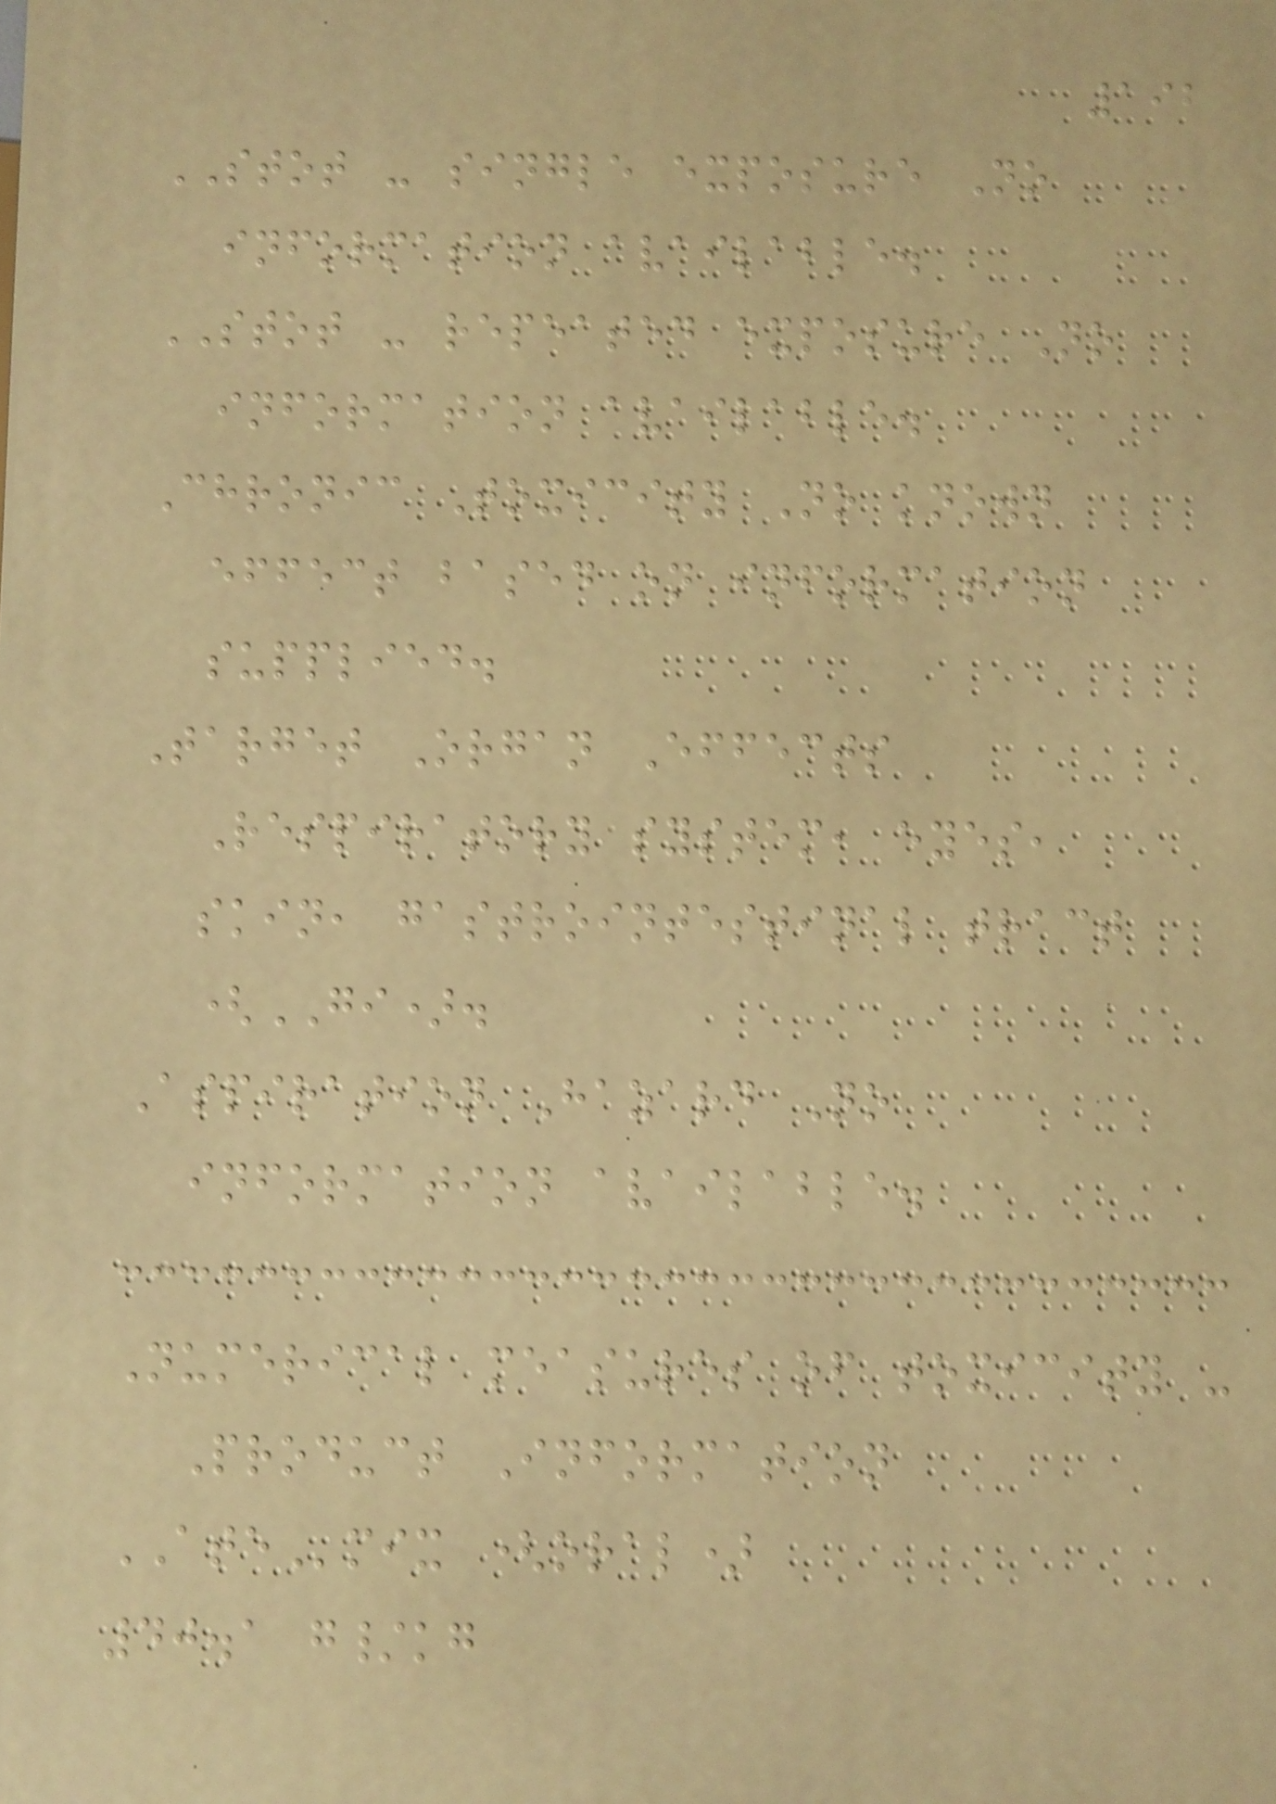192
STOT - single exposure No
information available.
STOT - repeated exposure No
information available.
Chronic Toxicity No known
effect based on information
supplied.
Target Organ Effects
Respiratory system, eyes,
skin, gastrointestinal tract
(GI).
Aspiration Hazard No
information available.
Numerical measures of toxicity -
Product Information
ATEmix (oral)
40.1 g/kg
